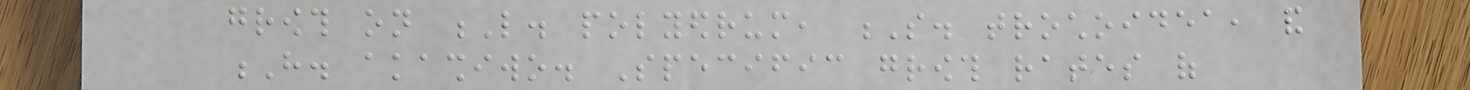growth on L. polyedrum, S. trochoidea, and
H. akashiwo. Specific growth rates of
